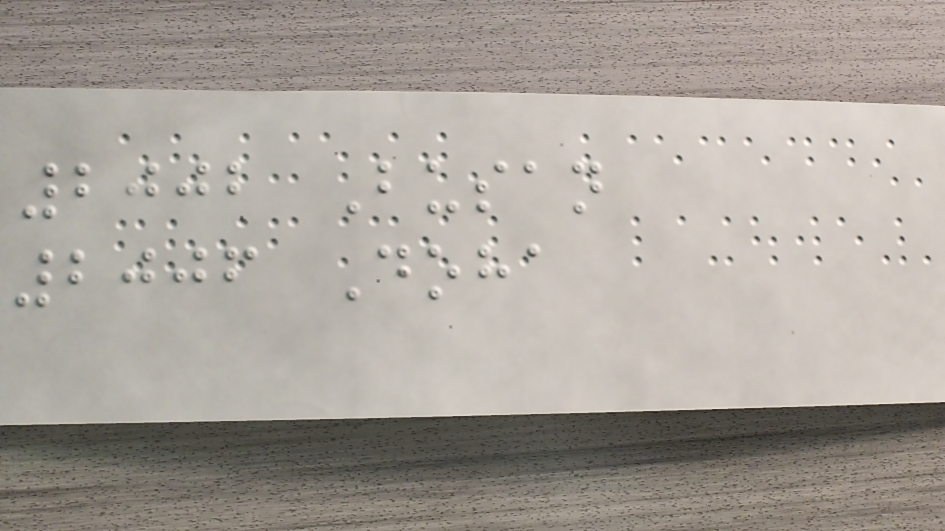2002 Busan
2006 Doha
